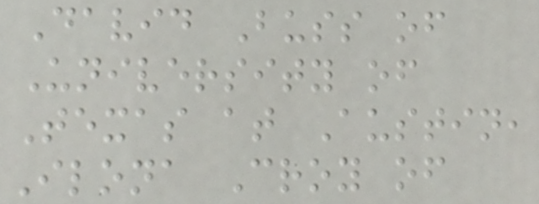David Buss of
University of
Texas at Austin,
Ilona Croy of
